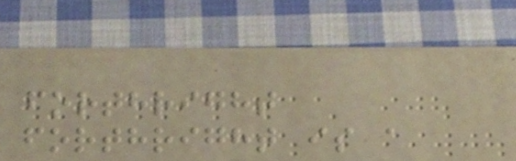forthright
forthright is a
